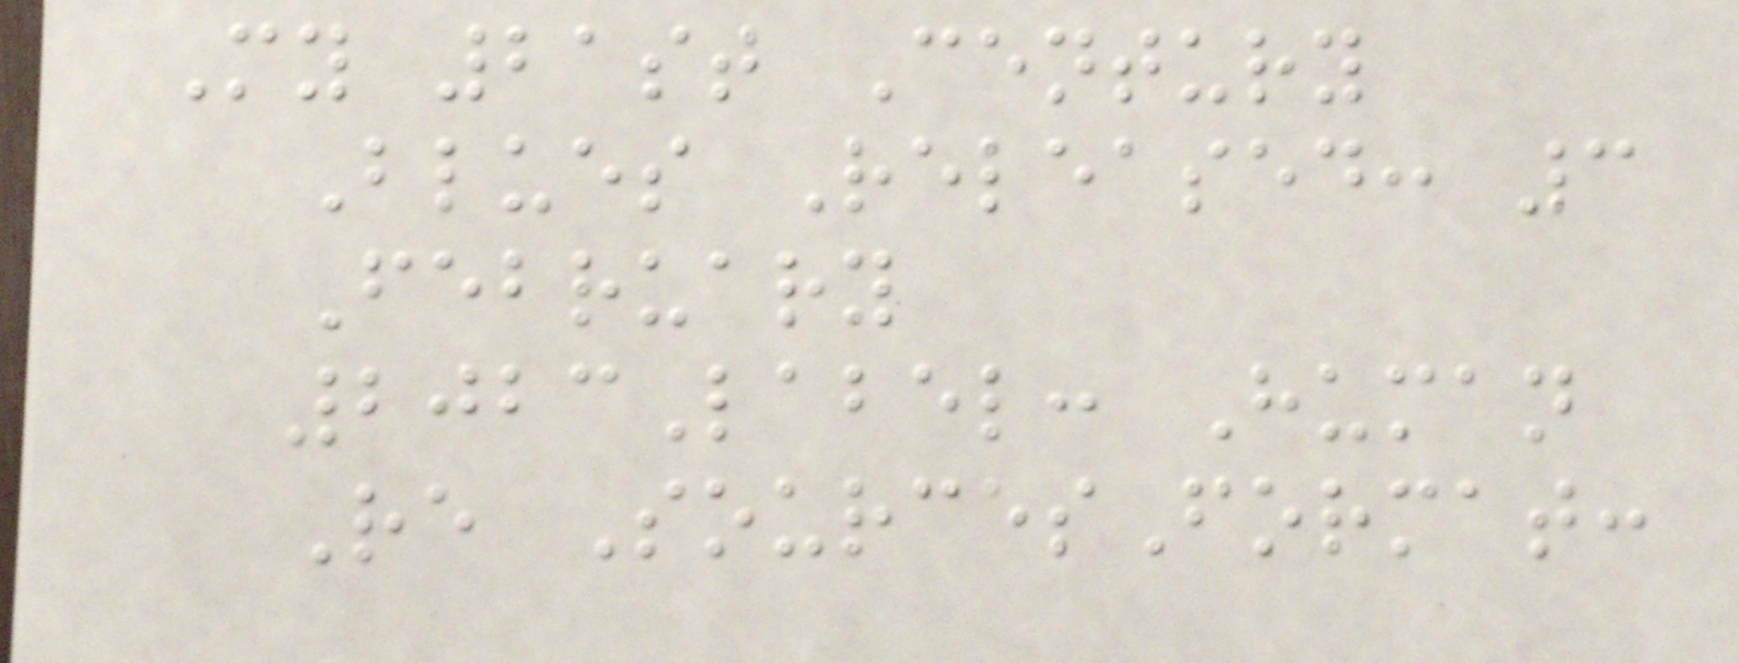My 21st Century
Blues Released: 3
February
2023Label: Human
Re SourcesFormat:
